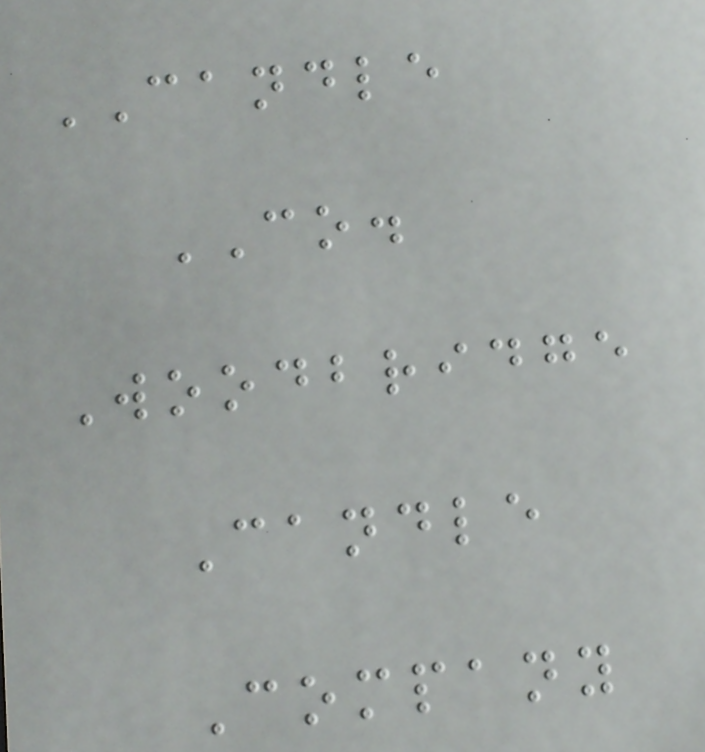CANDLE
CO.
Woodbridge
Candle
Company
